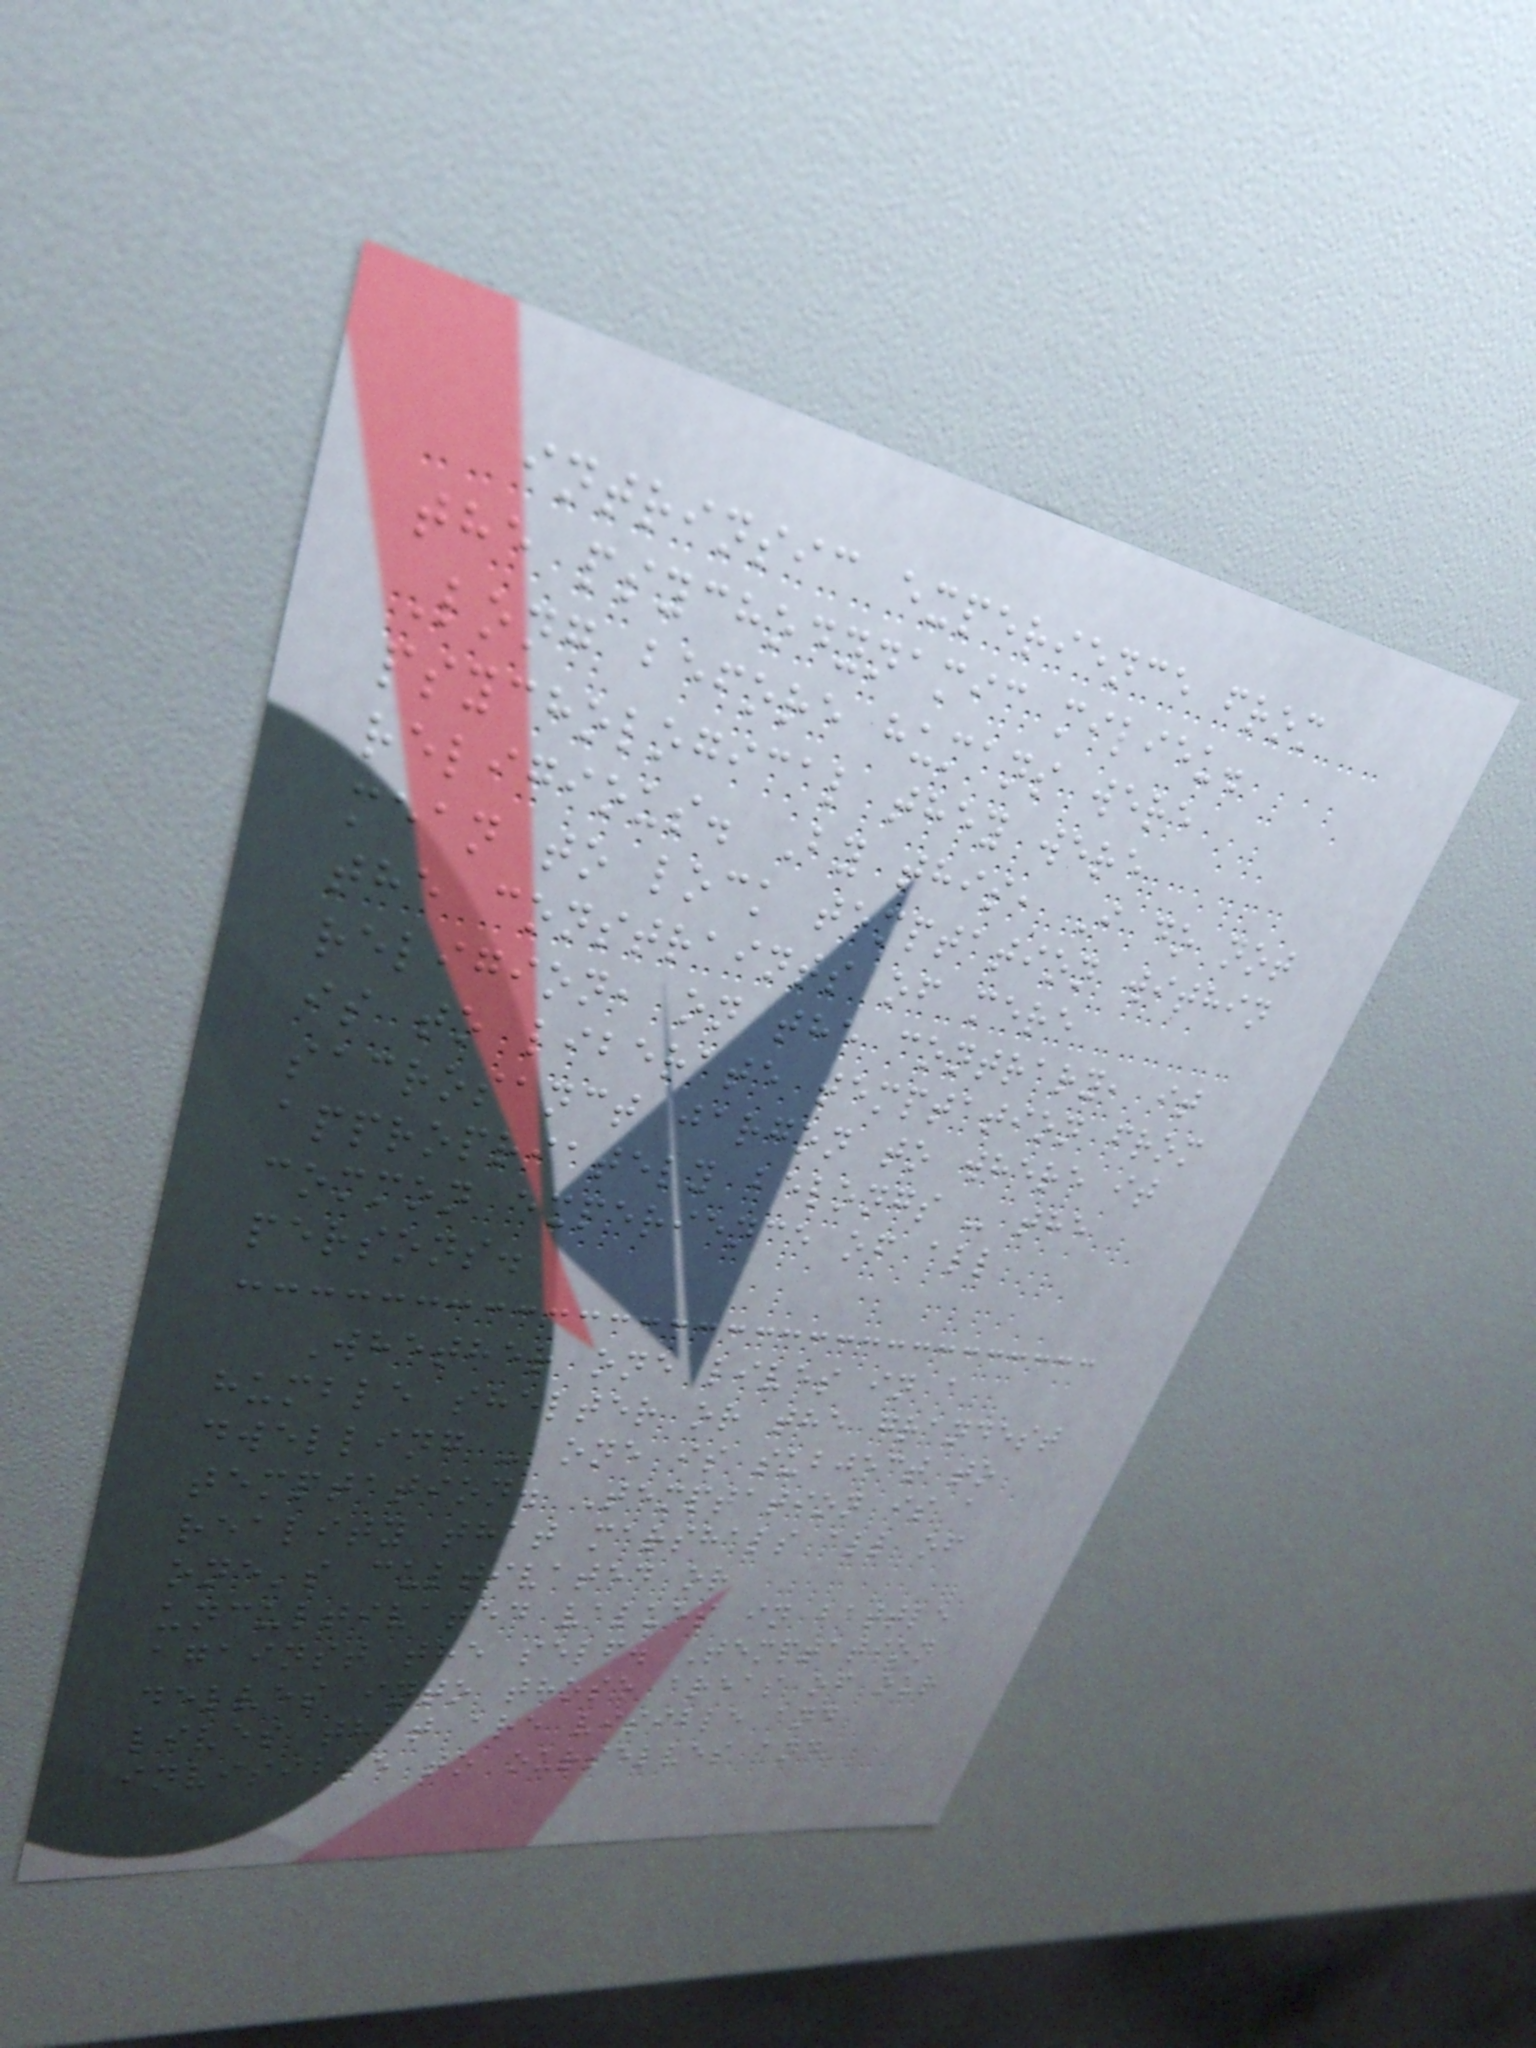intrinsic experience from
the psychodynamic milieu.
Long before humans were
psychological they were
religious. By this, I do not
mean to lock temptation within
the constraints of mere
religion, on the contrary, it
is to liberate temptation from
sacrosanct jargon to where it
appropriately belongs - the
common experience of all
persons.
Whether one lives in a
humble shelter or the grandest
dwelling - one is subject to
temptation. Temptation is a
reality that marshals all of
one's cultivated or
uncultivated values in battle
against the self. Temptation
delves into those areas of our
lives that are visible and
invisible to ourselves and
